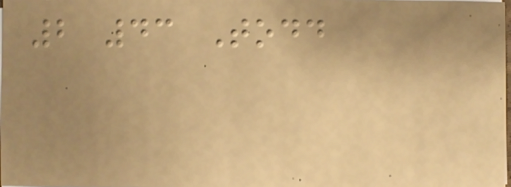2 43 Todd
